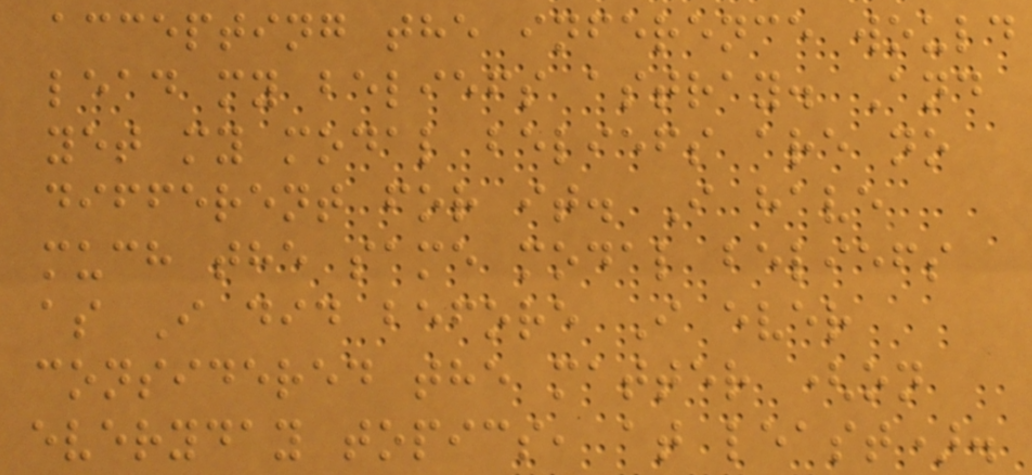accepting the inference would
lead my beliefs astray. And
yet my modal beliefs are no
different for it. I have
much the same modal beliefs
as I did before I ever
considered the matter (on
everyday topics, at least).
